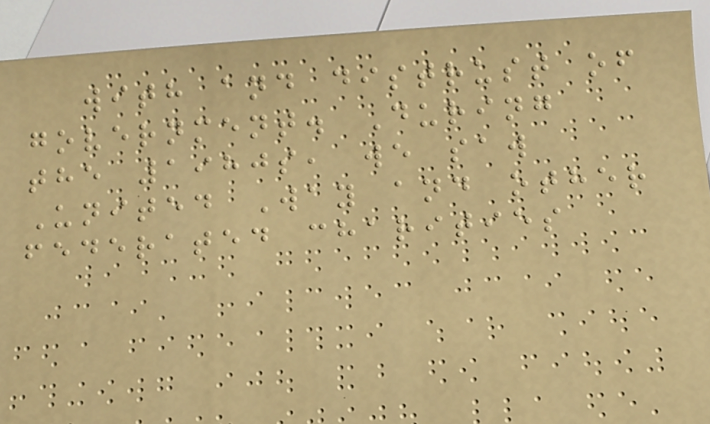with and distrust of
government. During
the 1980s, we saw
United Way and other
federated charities
